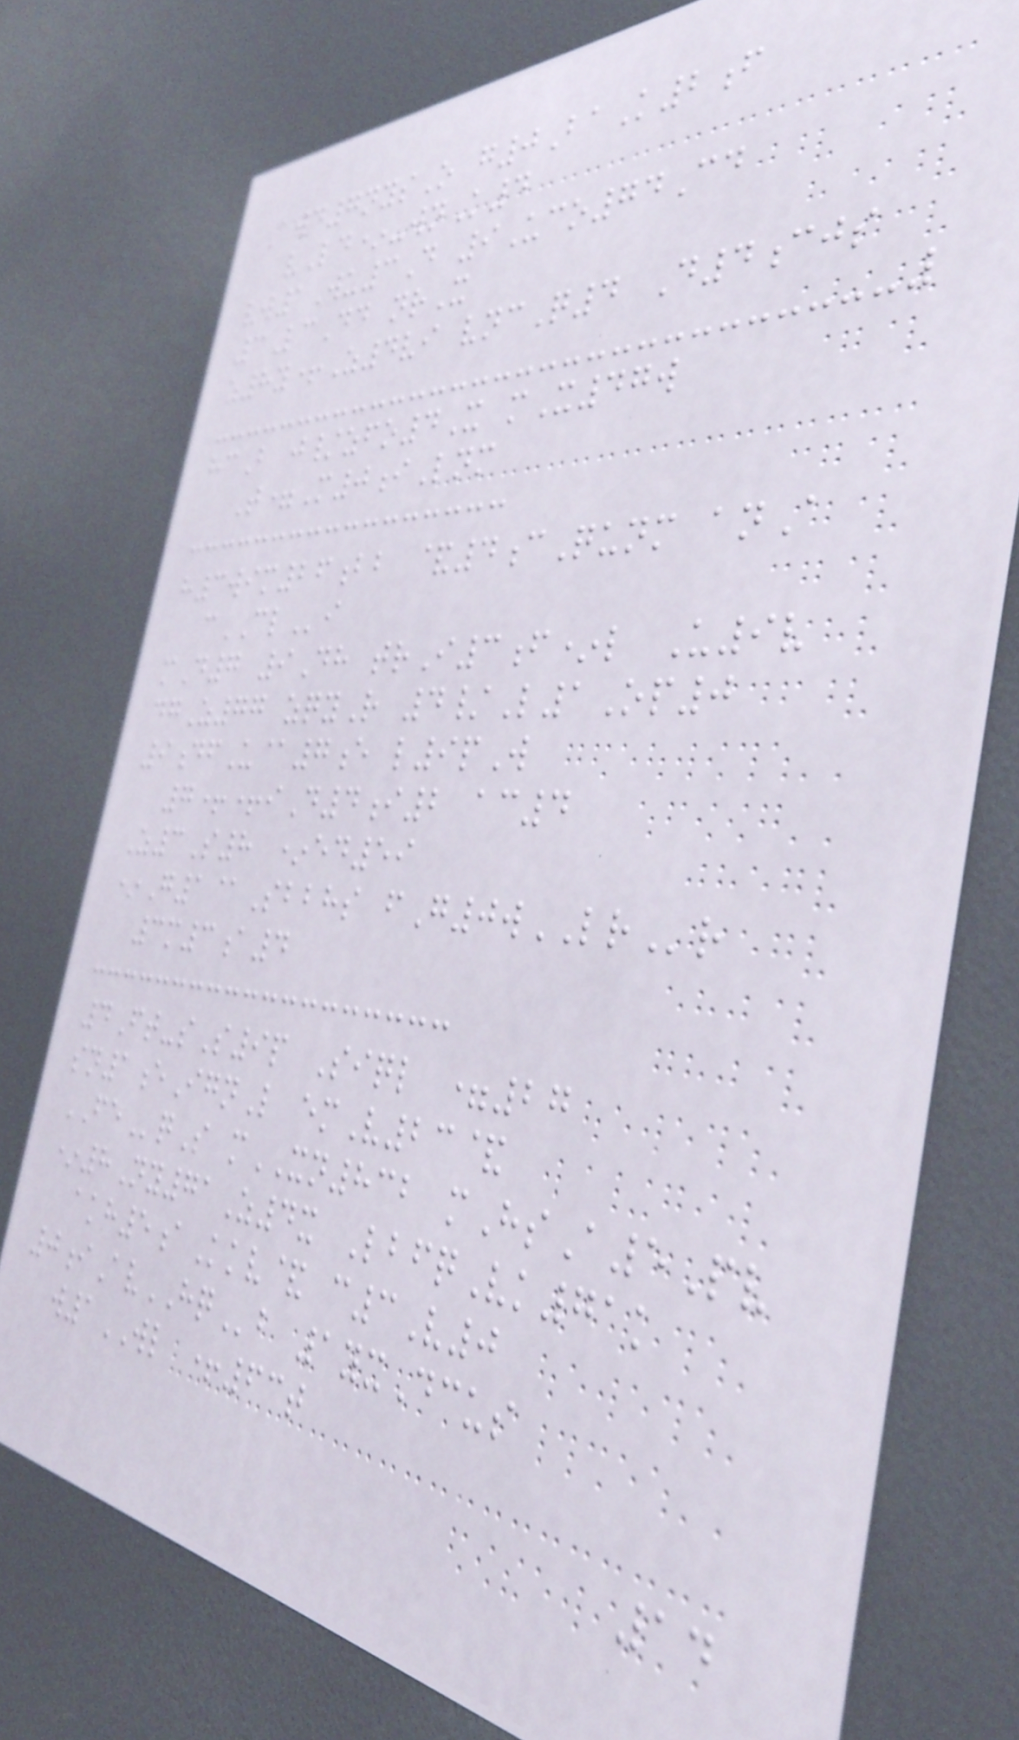Awd7nysO g0BaK2f
vLd*-wnK4
vw1Wu3D 9Uco74Cd
3LcDd nrX
z8y+Z4vi vncQ4 D4cjs
hcB j/zfo4X mX47w
T=M0iLnm
h3wim26bb &4cQunm anA
cCLi
mD7 9Dh trI3f*l U9v
dgZ77 zqyR 4/L1Op0
9dfU@7e l9pW
7++iD4i2 ac4
Z3S8 *ed59
*G1@Sbbhs fG0wLRr
3m3a4
4Ft-sS9p Siql =27
sn1eIgnL emV23&
FEqS mXN832 mHsA5Pv
*8Ny71Z4x LbfqVk71k
akh5aKkv& c3V0
0iAvHQb 1yxDcus
w1WL +63t
14
